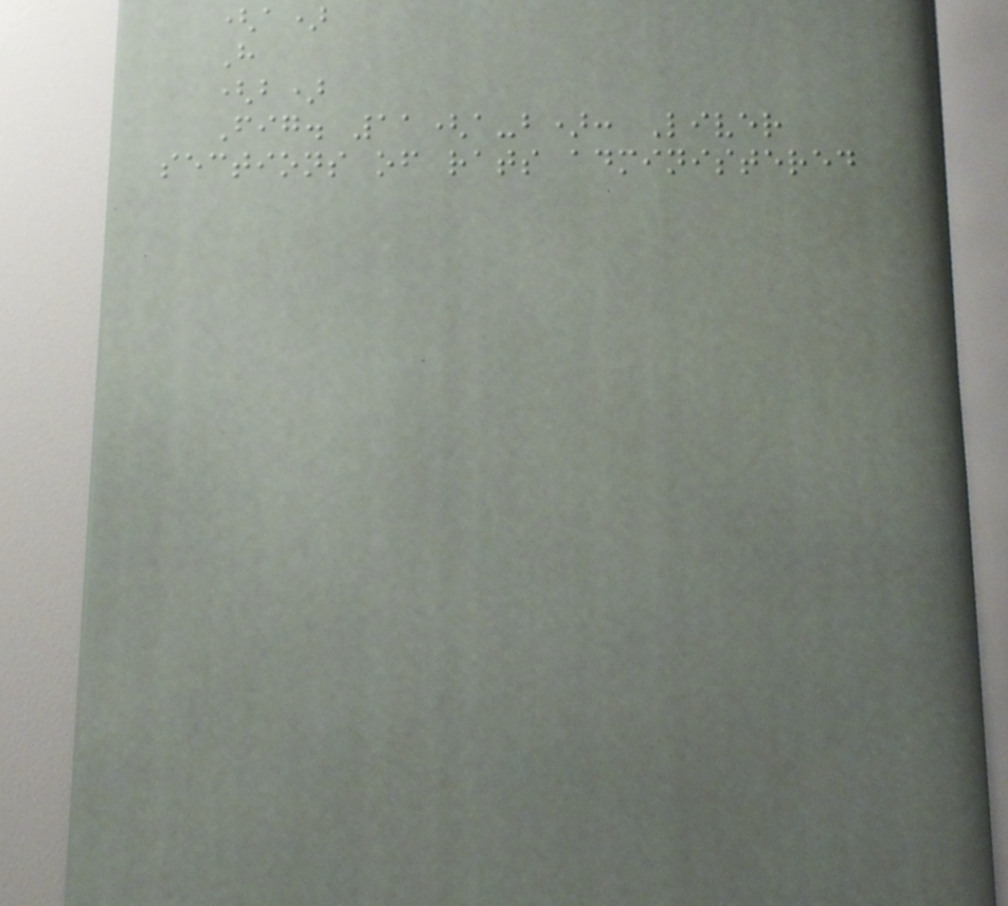(a)
H
(b)
Fig. 11(a-b): Liver
sections of rats administered
